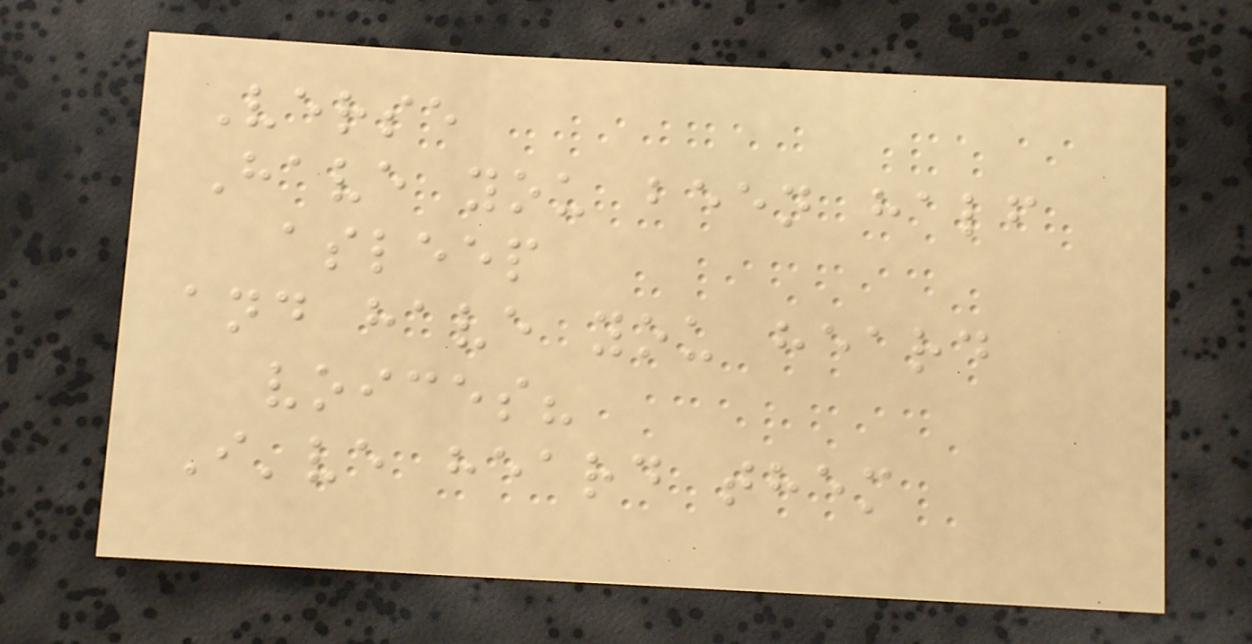Verse
Have you been half
asleep
and have you heard
voices?
I've heard them
